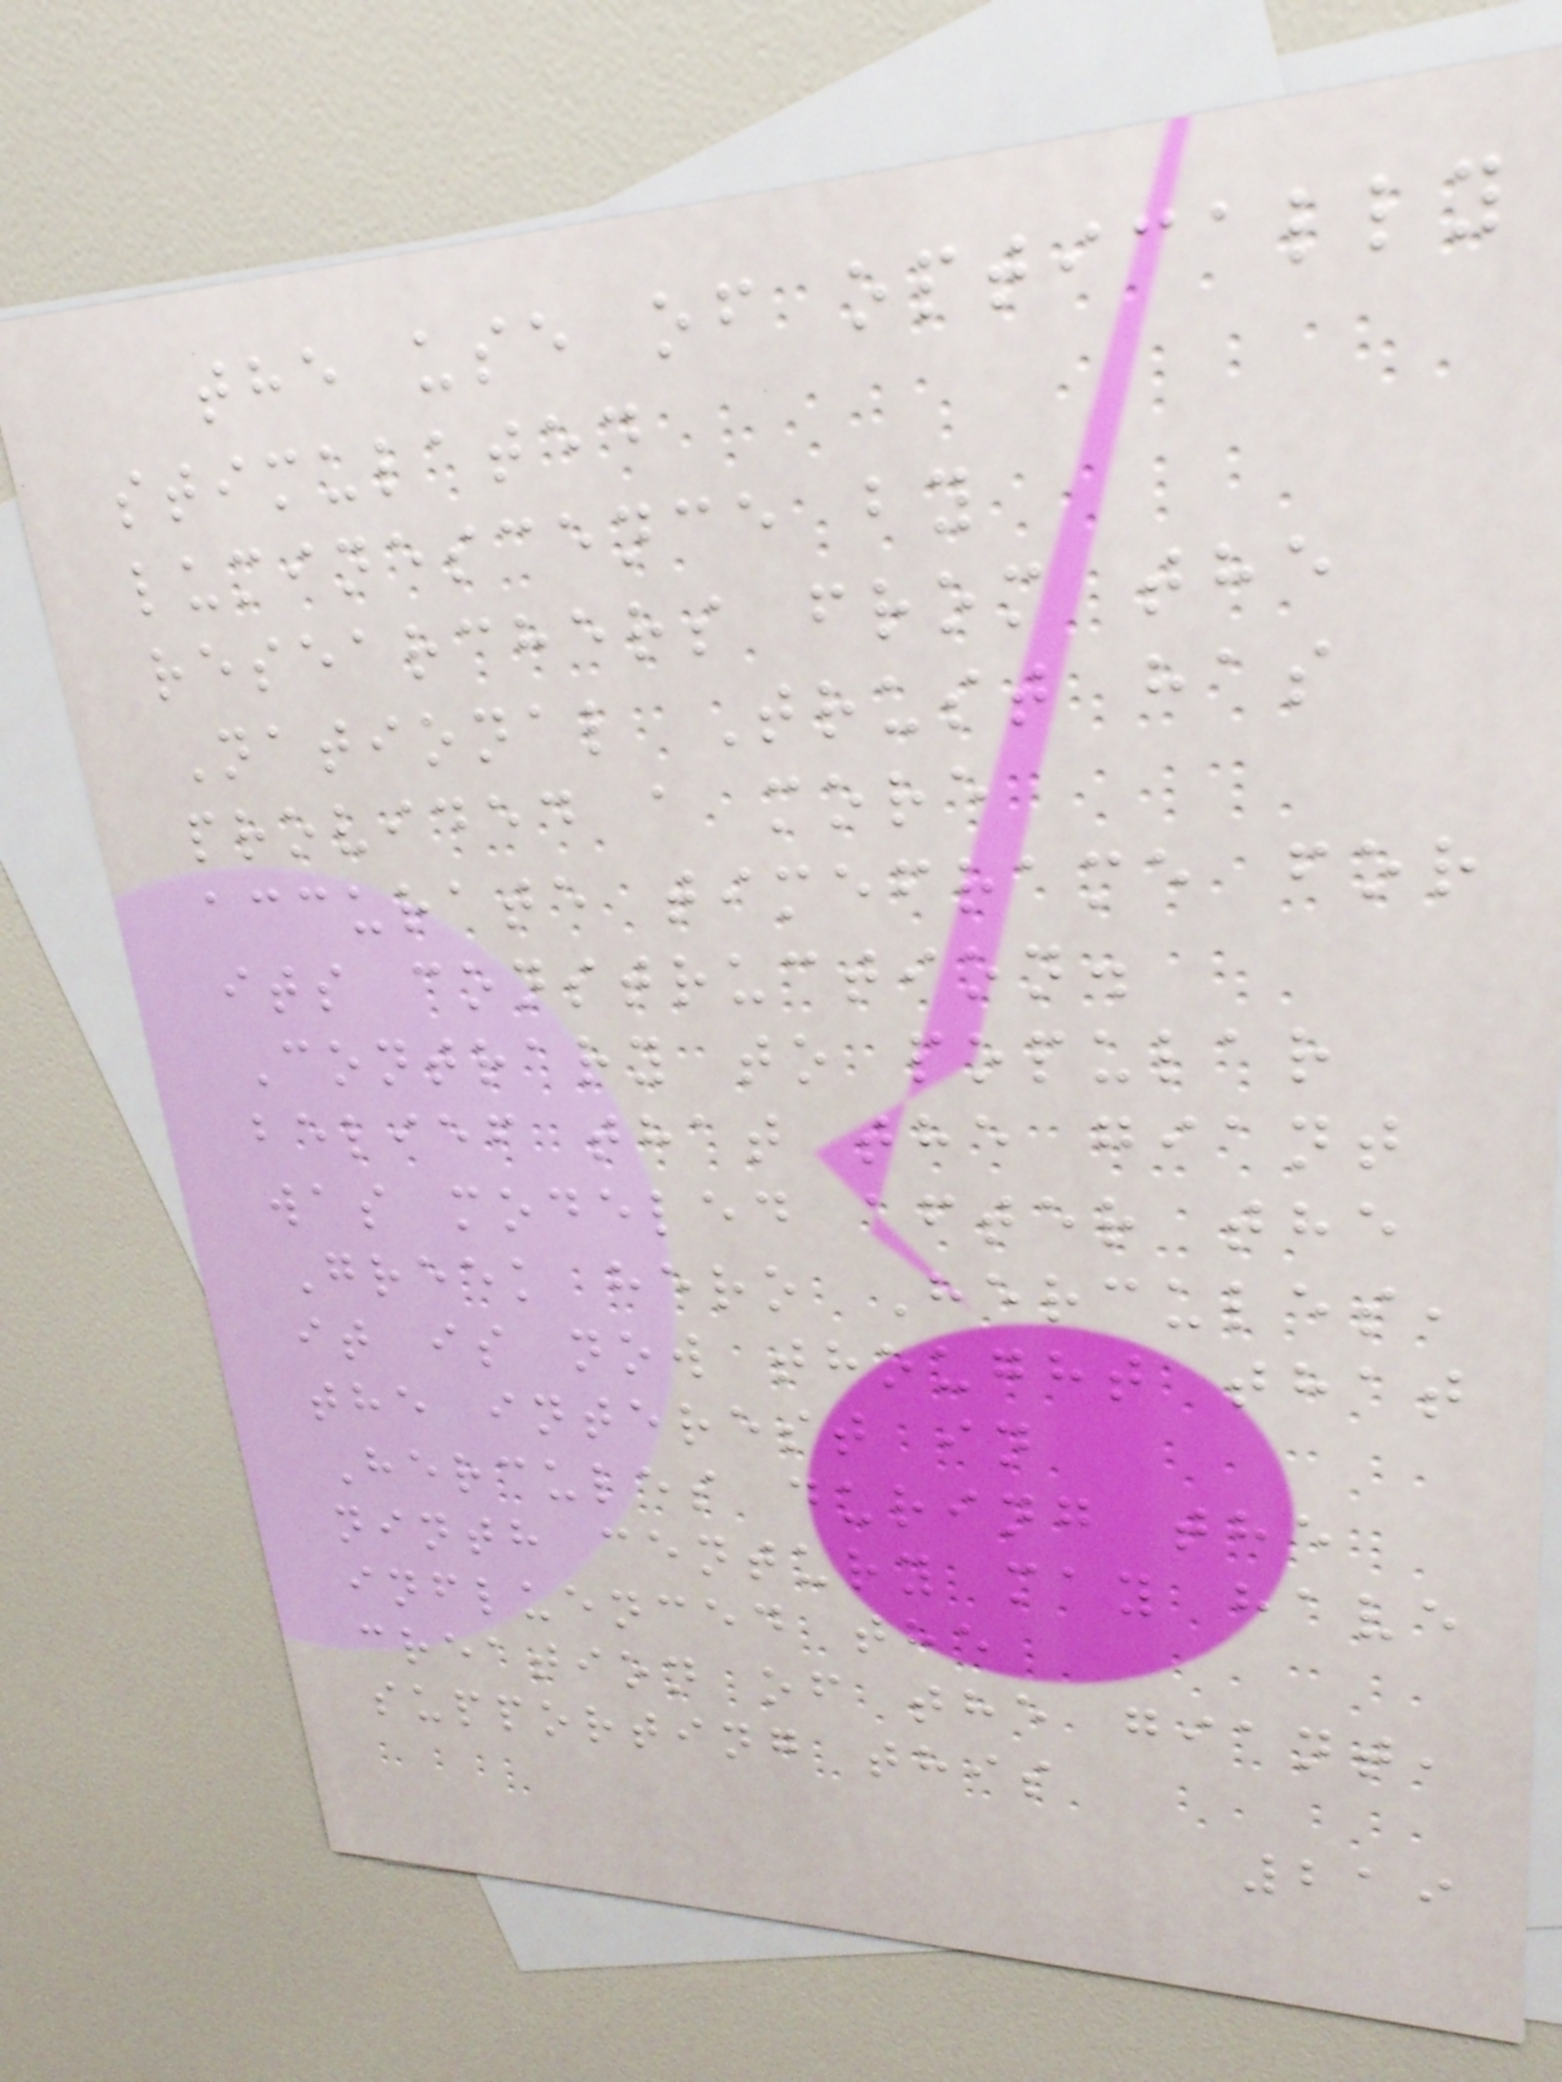the use of optically
stimulated
luminescence by
researchers from the
National Trust has
provided a more
accurate timeframe for
its construction.
Contrary to popular
belief that the giant
was modeled after the
Greek hero Hercules,
it is now thought that
the interest in
Hercules during the
ninth century may have
influenced the
creation of the giant,
supporting this
219
